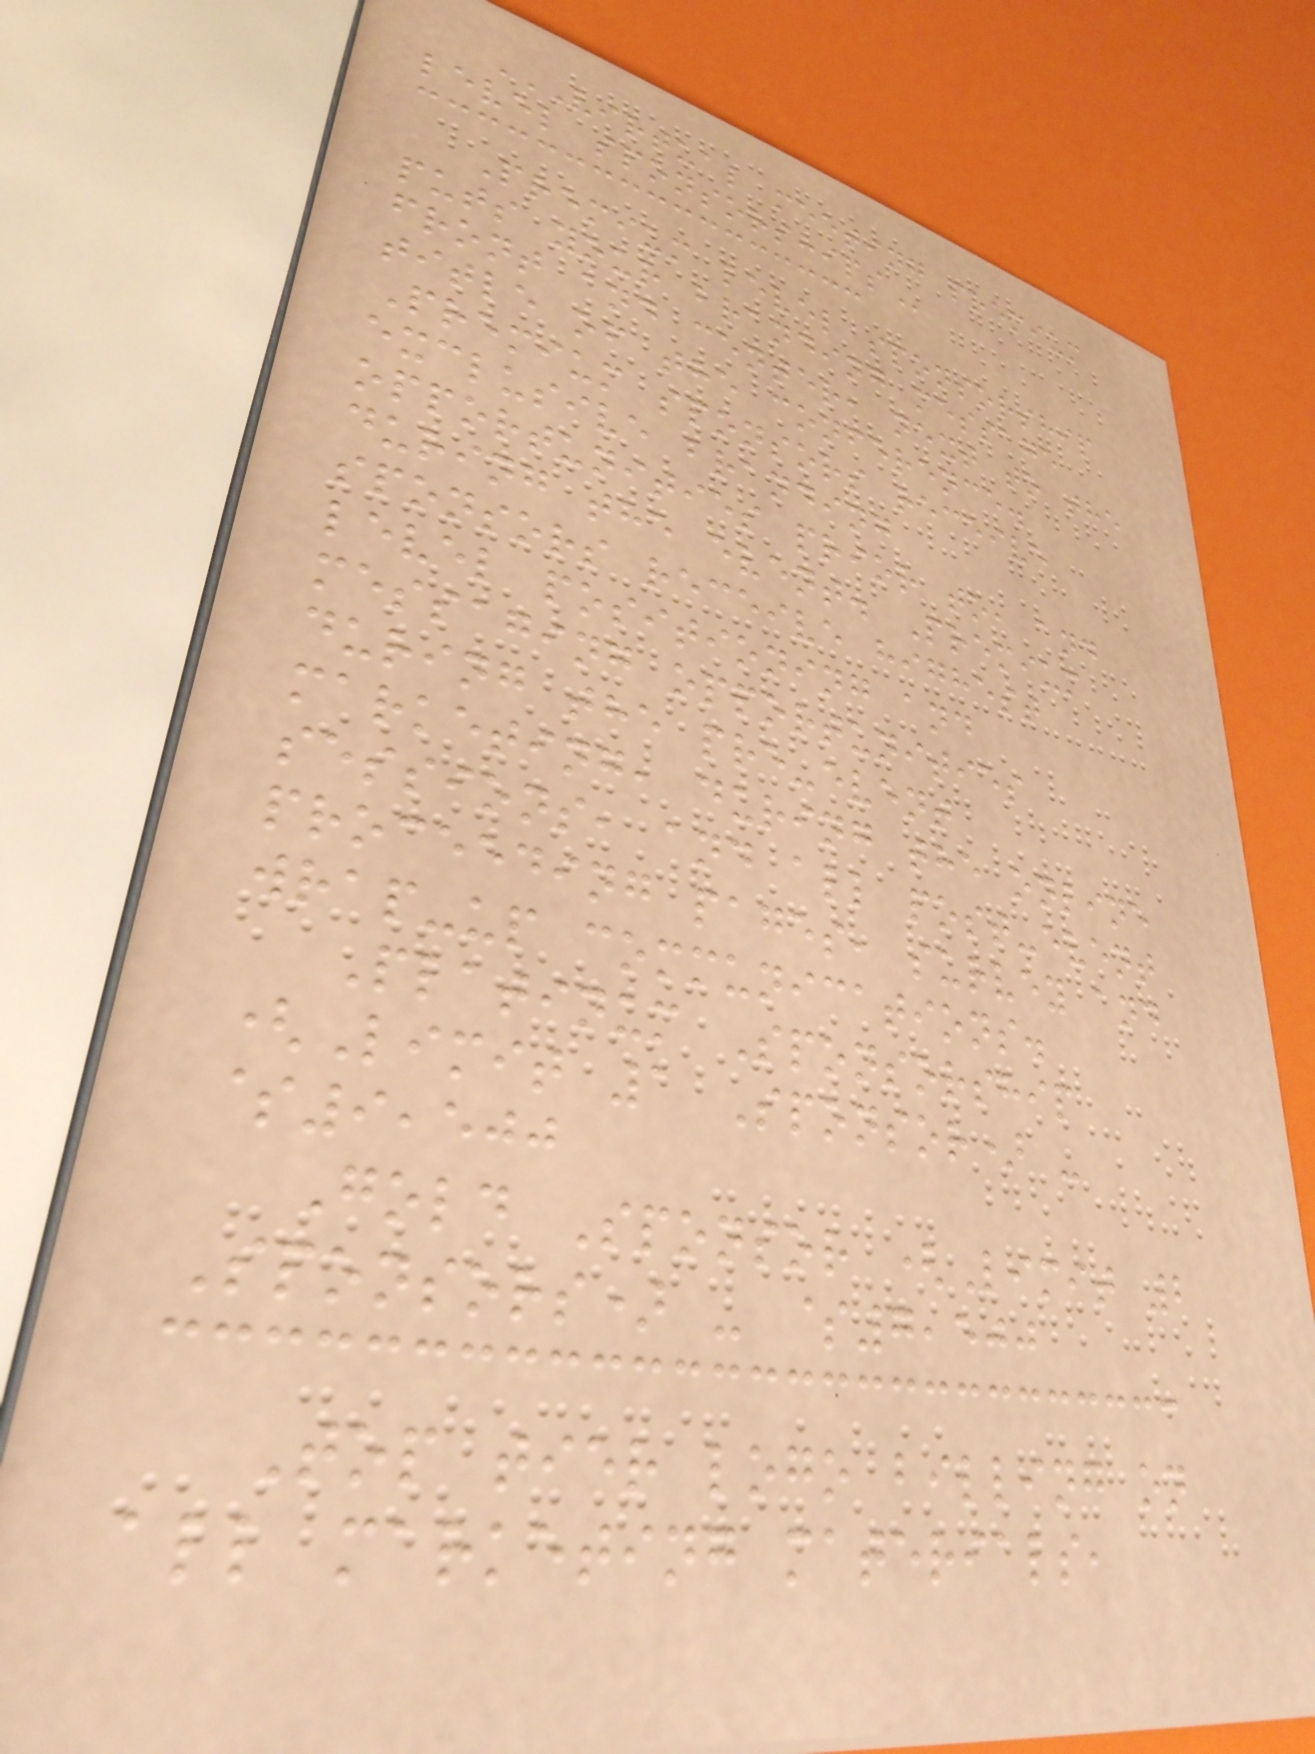VIRTUAL MEETING PREMIUM
LEVEL SPONSORSHIPS
Premium level sponsorship
puts your branding message
front and center, next to the
title of the conference.
Premium sponsors receive
exclusive branding
opportunities prior to, and
during the event. Premium
sponsors receive highest
level positioning and
messaging opportunities
during the pre-event
marketing, during the online
sessions, and all post-event
proceeding pages, survey and
wrap-up communications.
Platinum Sponsorship
(Limit 1 Sponsor) -
$9,500
Gold Sponsor (Limit 2
Sponsors) - $7,500
Top tier logo billing on
all marketing materials,
